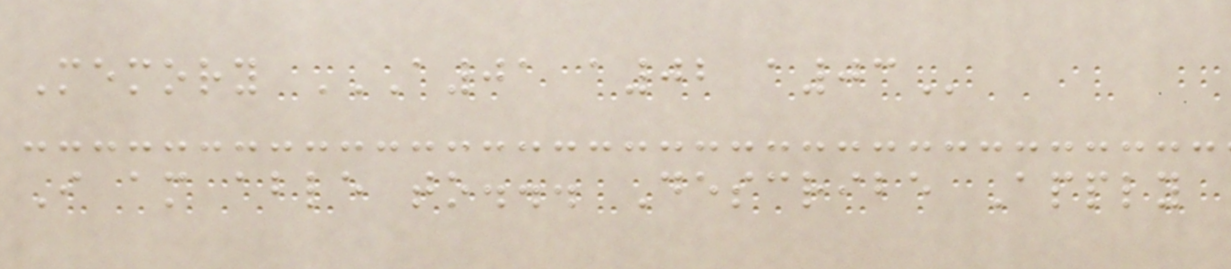Memory A01 A02 A03
I am able to... Describe Apply
